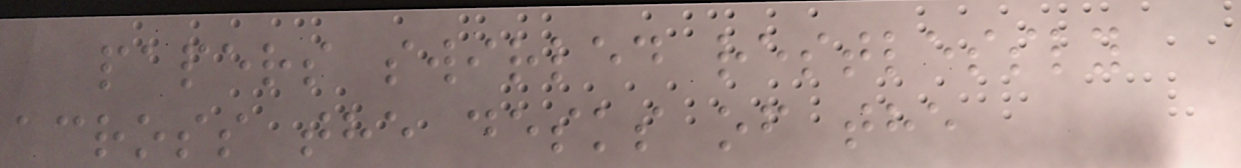papers swirled restlessly
across the desks of the
